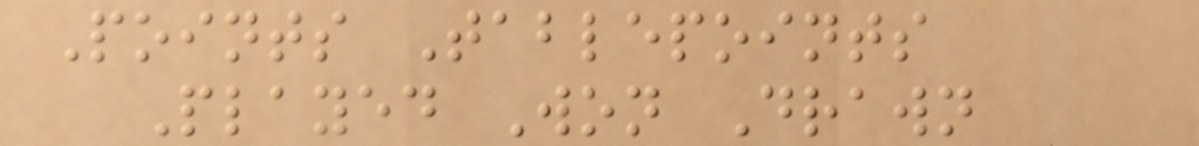Points Tablepoints
Played Won Drawn
